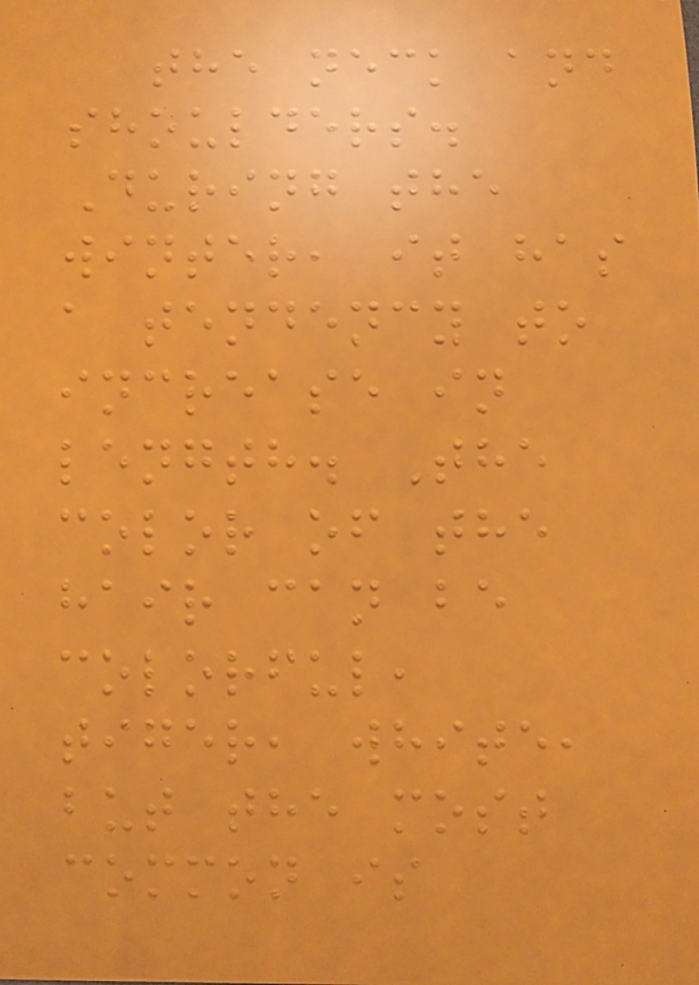the neck and
shoulders.
During the
winter, it has
a tendency to
increase in
length. The
color of the
hair can be
colorful,
tiger, white,
but the most
common is
